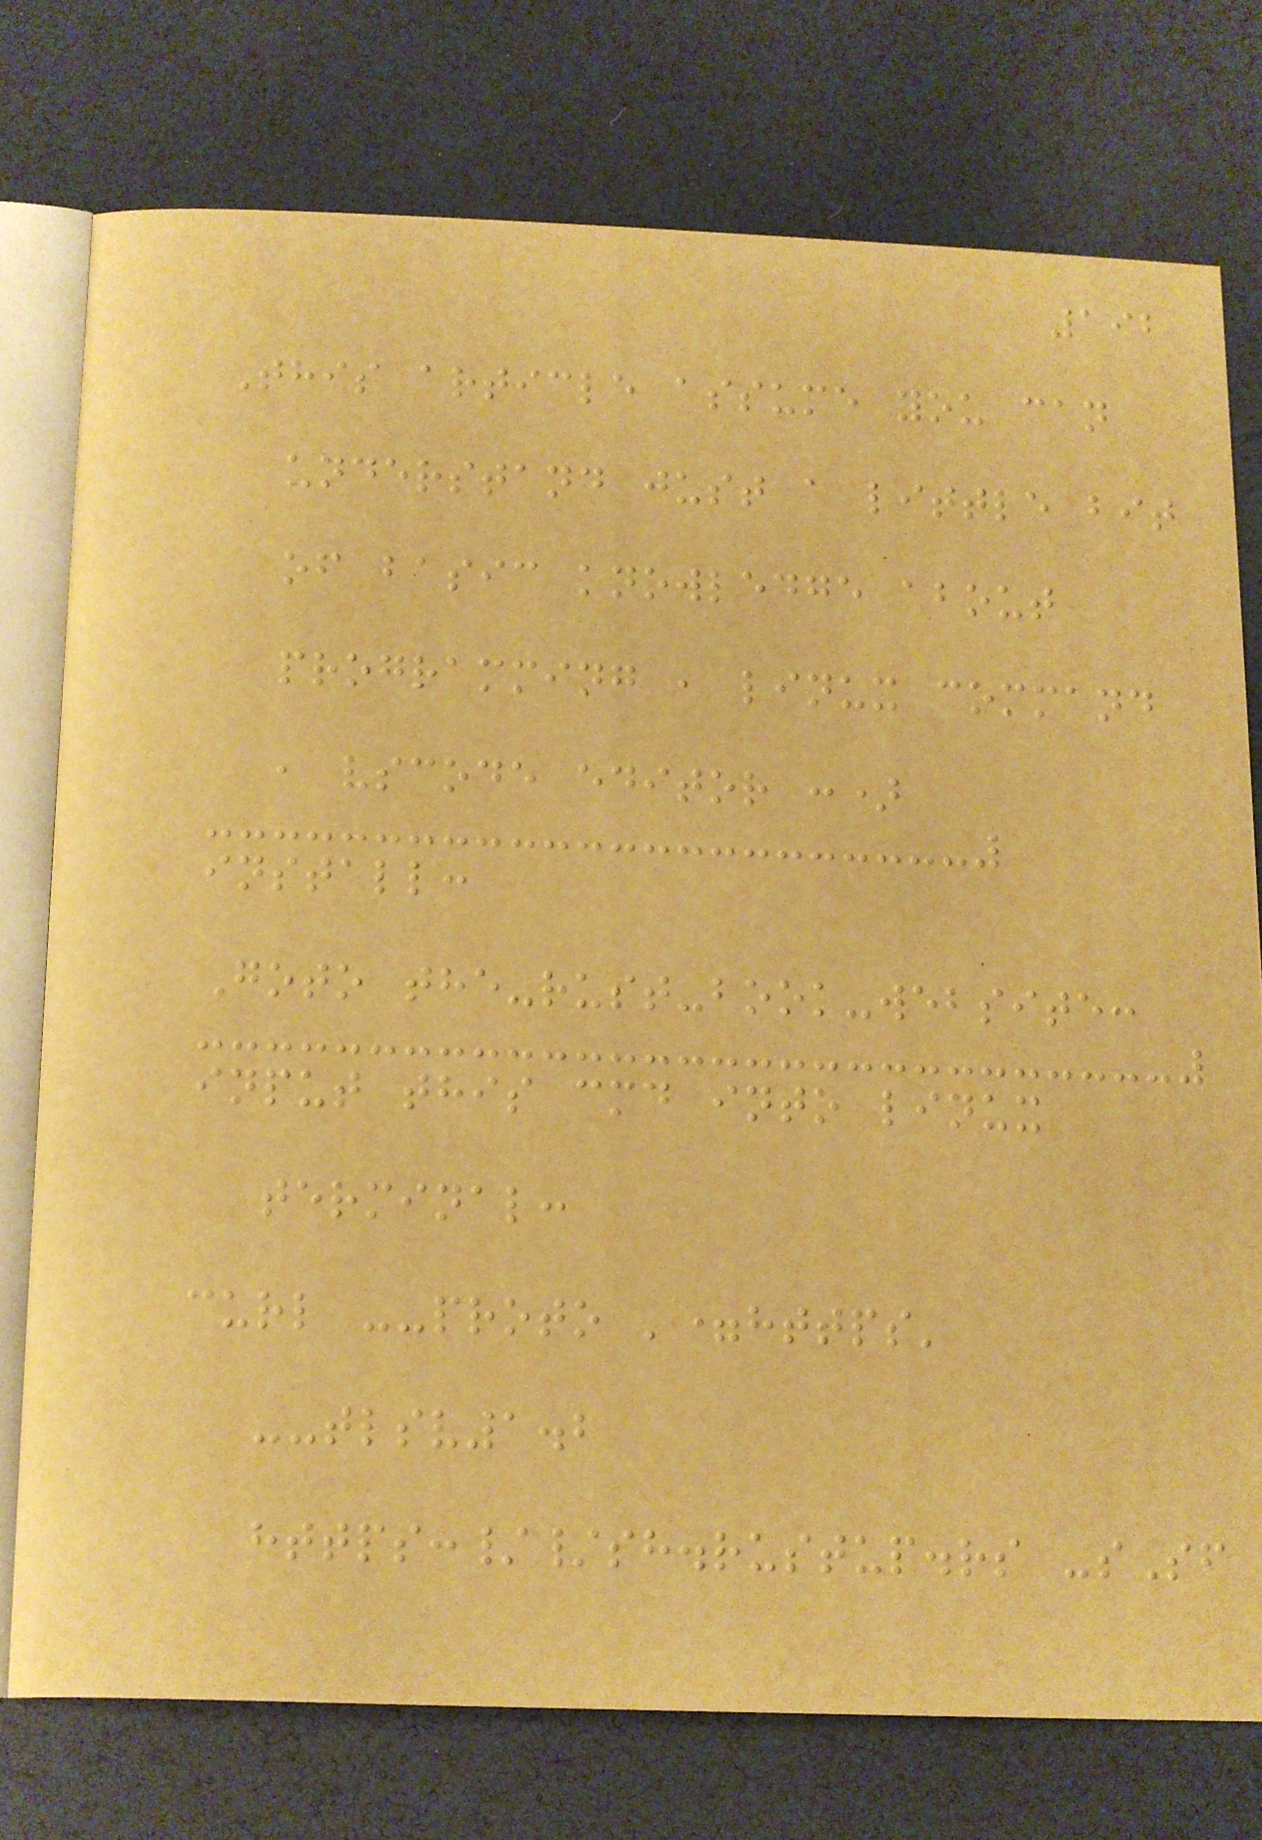192
This article assume you can
understand just a little bit
of basic knowledge about
programming , linux command
, vscode editor :)
install:
Goto the-rust-book-website:
input this cmd into linux
terminal:
curl --proto '=https'
--tlsv1.2
https://sh.rustup.rs -sSf
